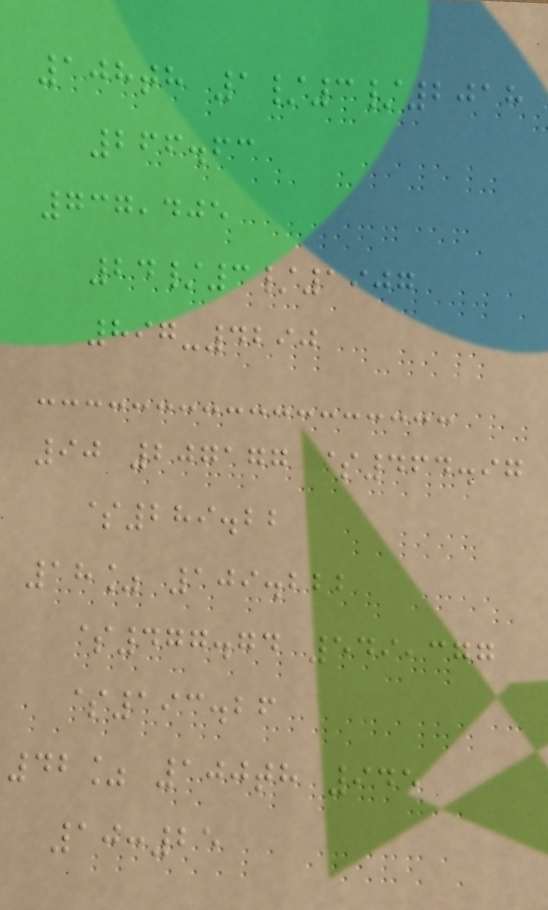108th 1/3/2018
266.63
737,405
24/3/1907
897-4290
90 207177 $464.97
$289.22
18% 109.222
$477.74 549,377
$193.26
42% 100th 945
10:25
